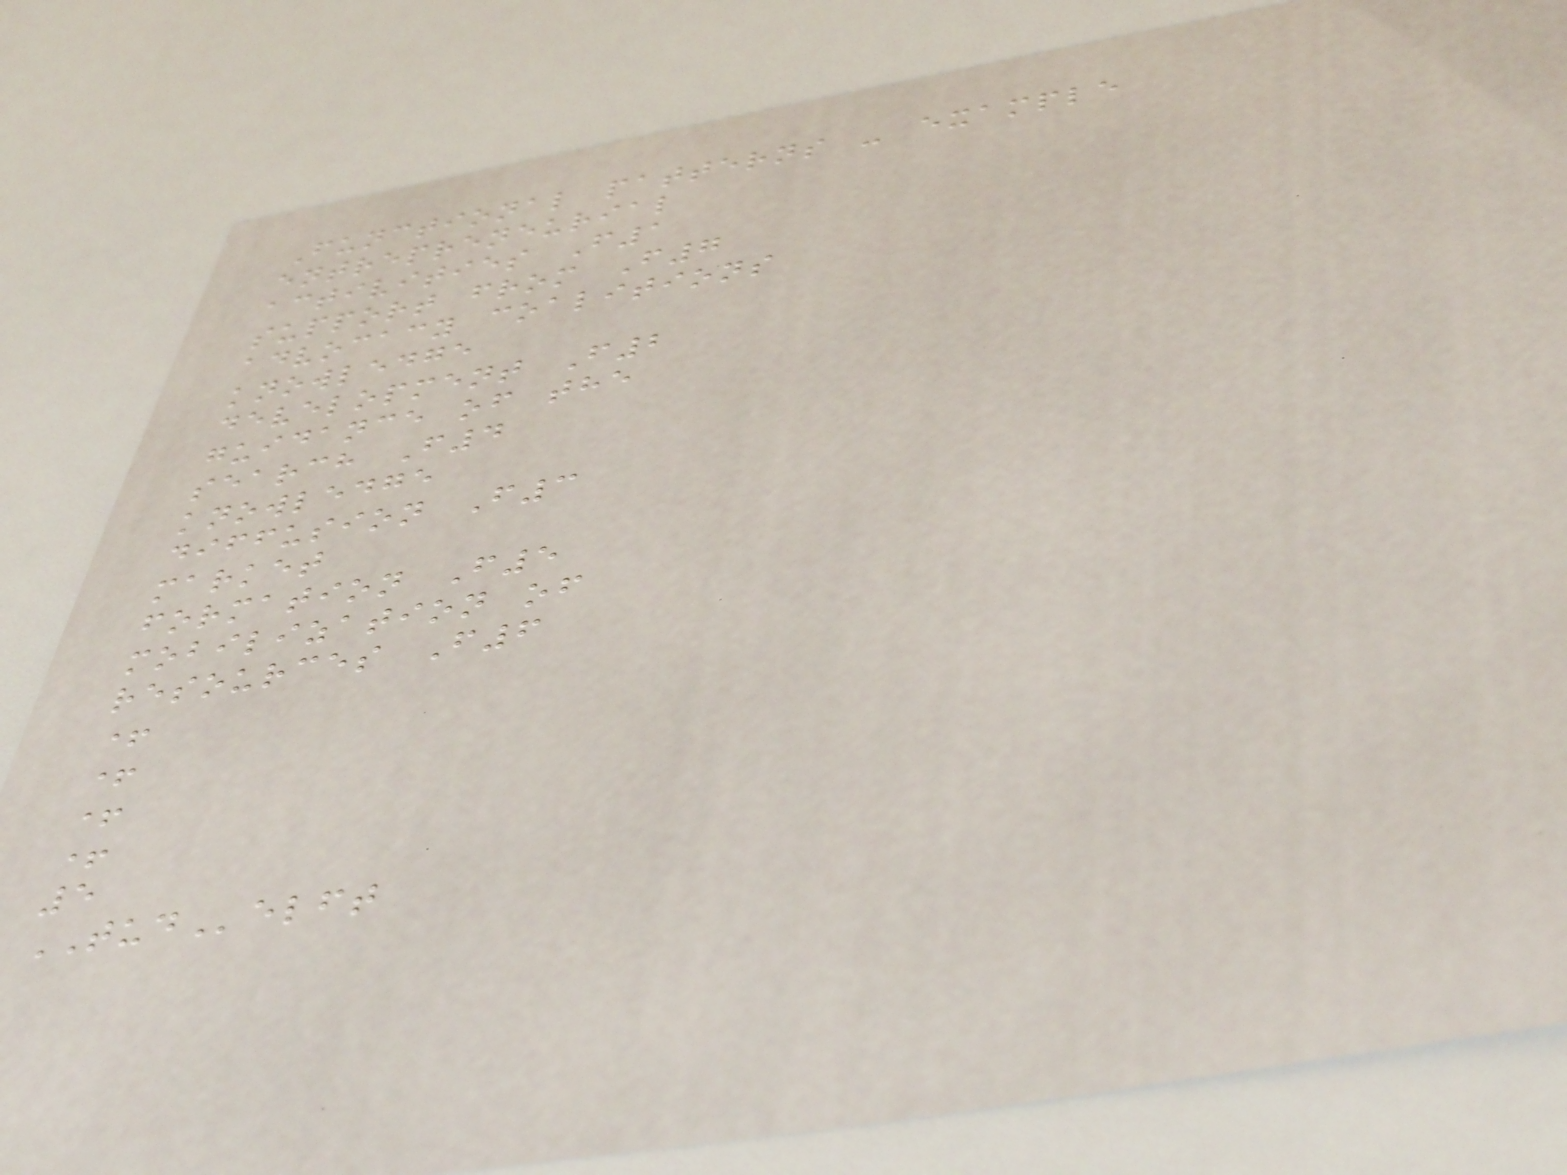Functional patterns - example
entrepreneurial
activities F1
support from F7
advocacy coalitions
knowledge
development F2
guidance of the
search F4
knowledge
diffusion F3
market
formation F5
mobilization of
resources F6
+
+
+
+
5
TUDelft
